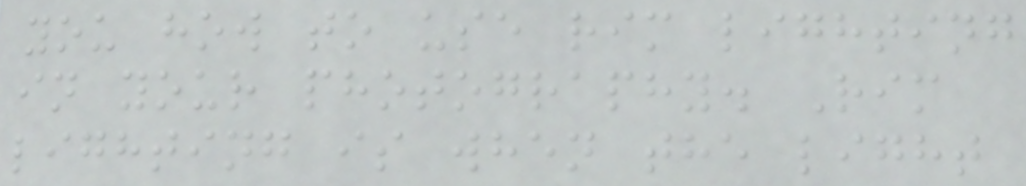you how to use rim lighting
in your photography. Rim
lighting is when the light
